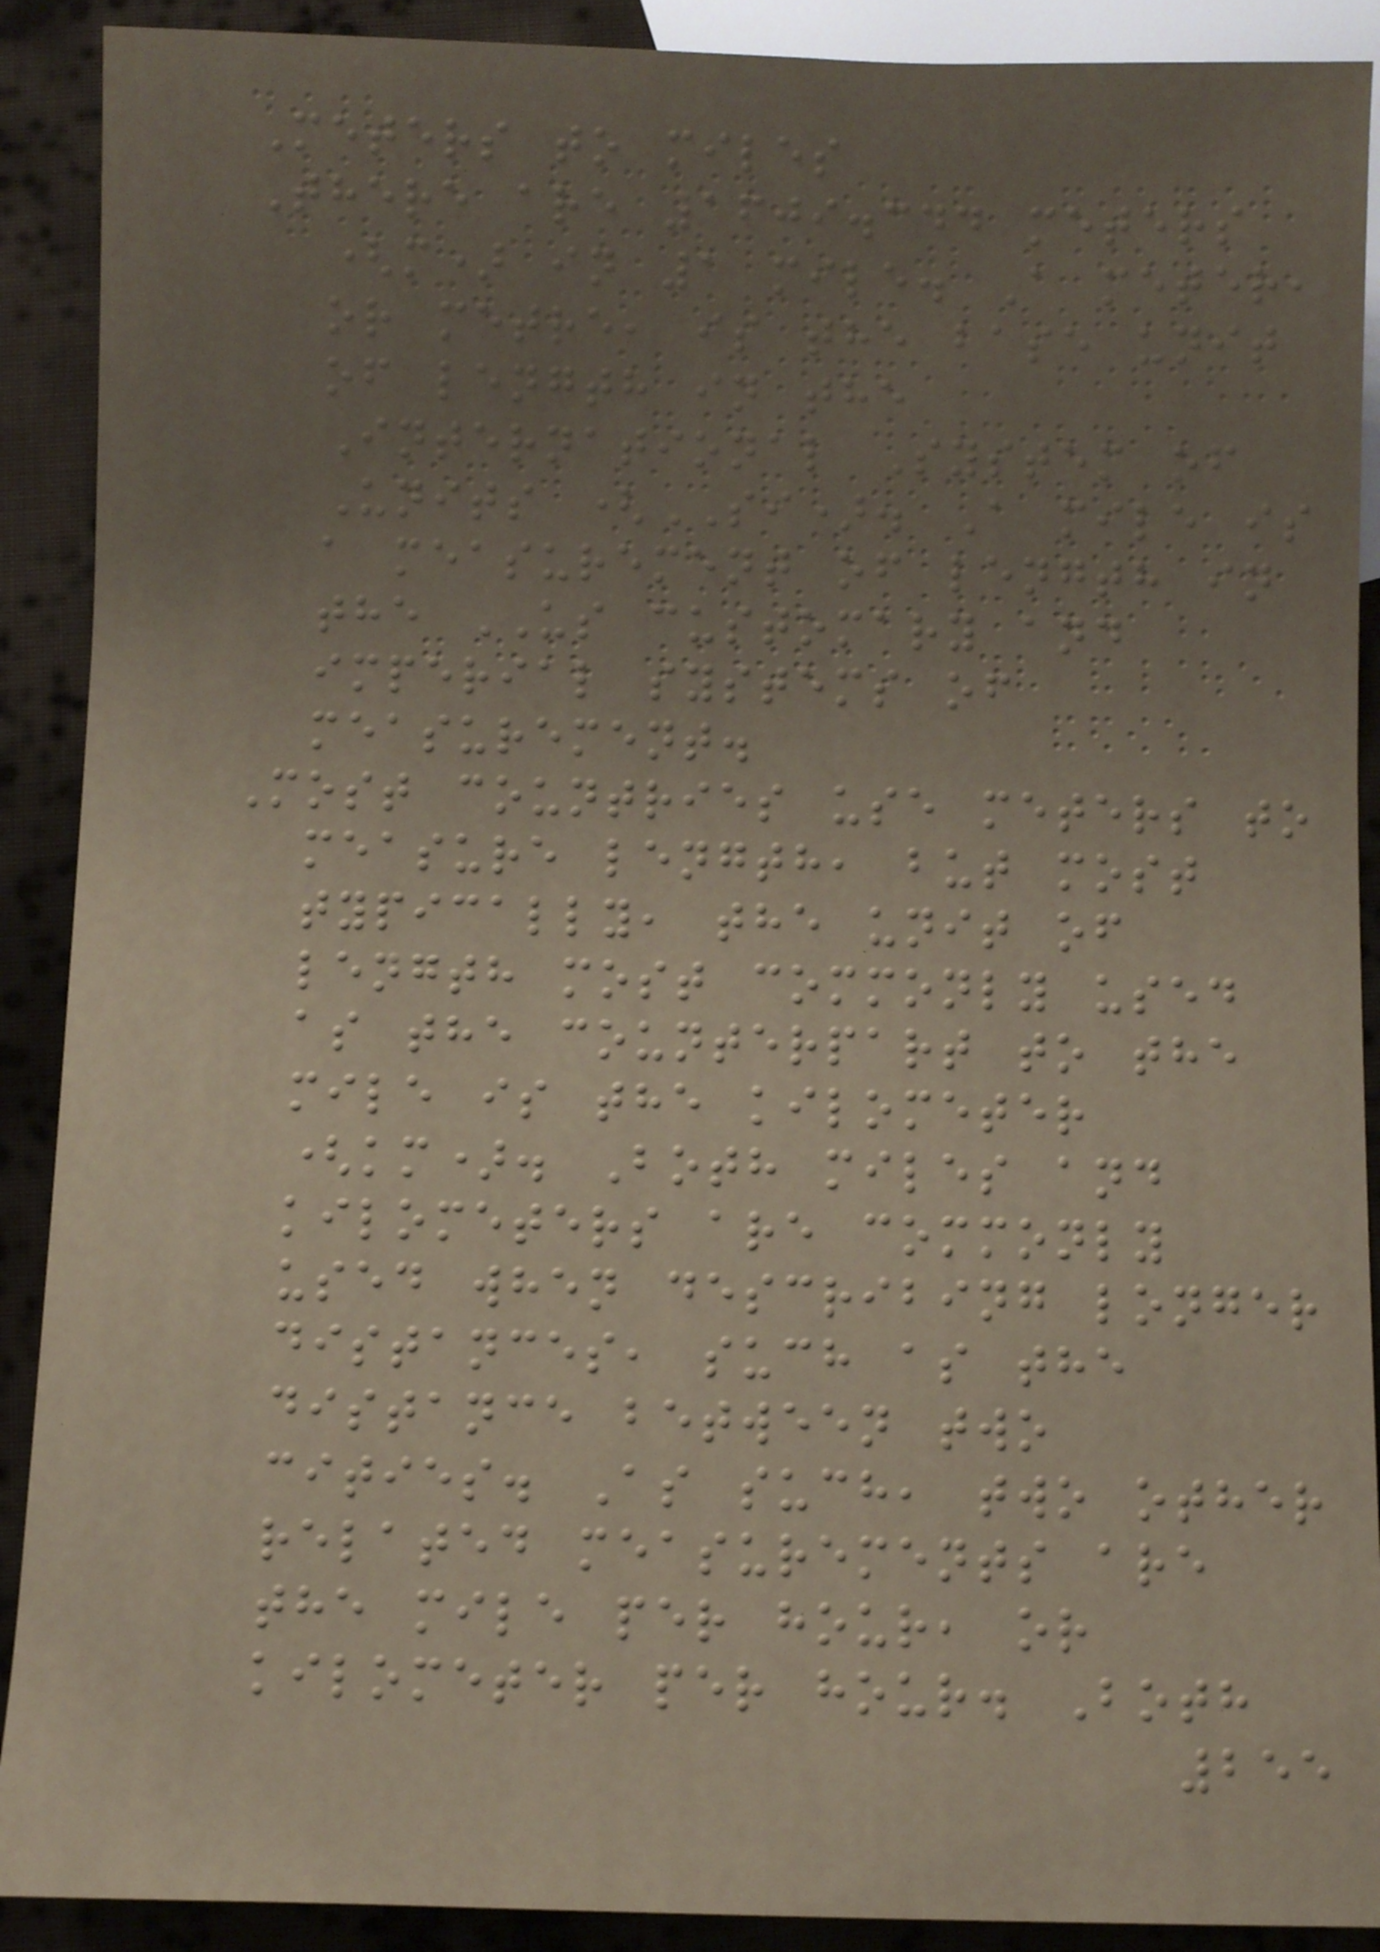Meters to miles
There are 1609.344 meters
(m) in 1 mile. A meter,
or metre, is the base unit
of length in the
International System of
Units (SI). A mile is
a measurement of length in
the US customary and
imperial systems of
measurement.
Most countries use meters to
measure length, but most
typically, the unit of
length most commonly used
as the counterpart to the
mile is the kilometer
(km). Both miles and
kilometers are commonly
used when describing longer
distances, such as the
distance between two
cities. As such, two other
related measurements are
the mile per hour, or
kilometer per hour. Both
255
